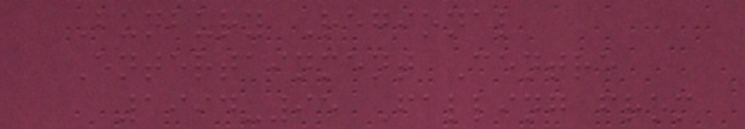Bunbury Regional
Entertainment Centre
1994-95 Falling from
